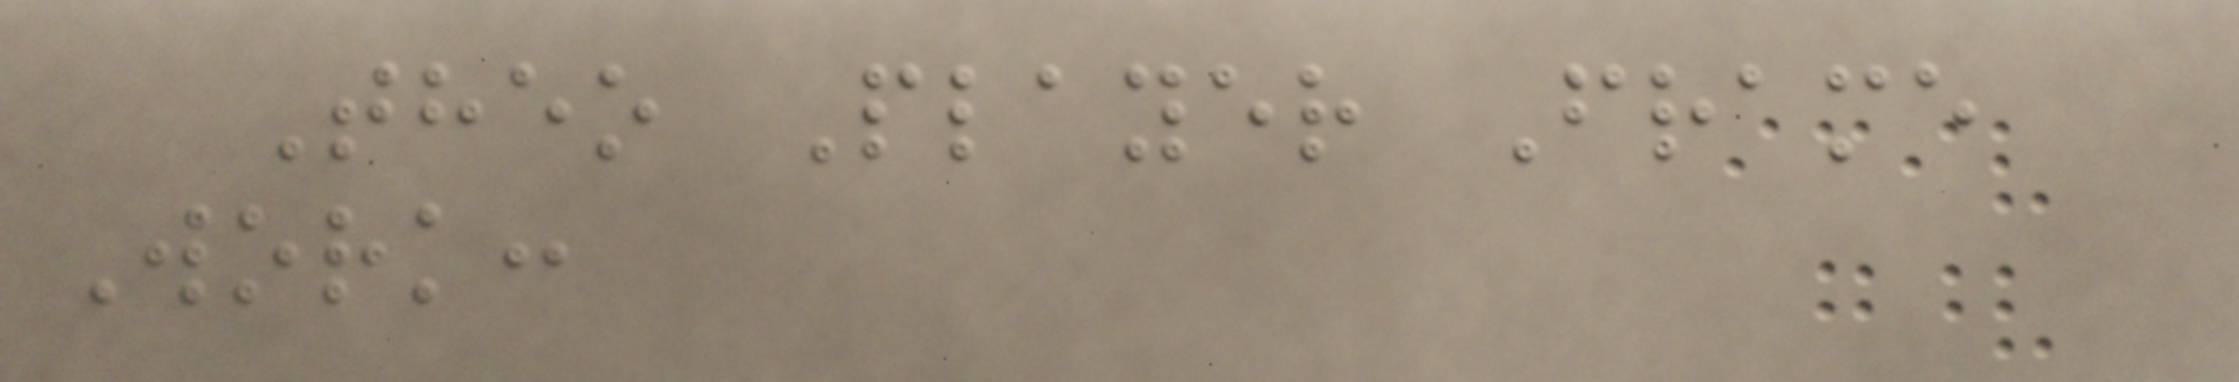Theo Player Frame
Work:
